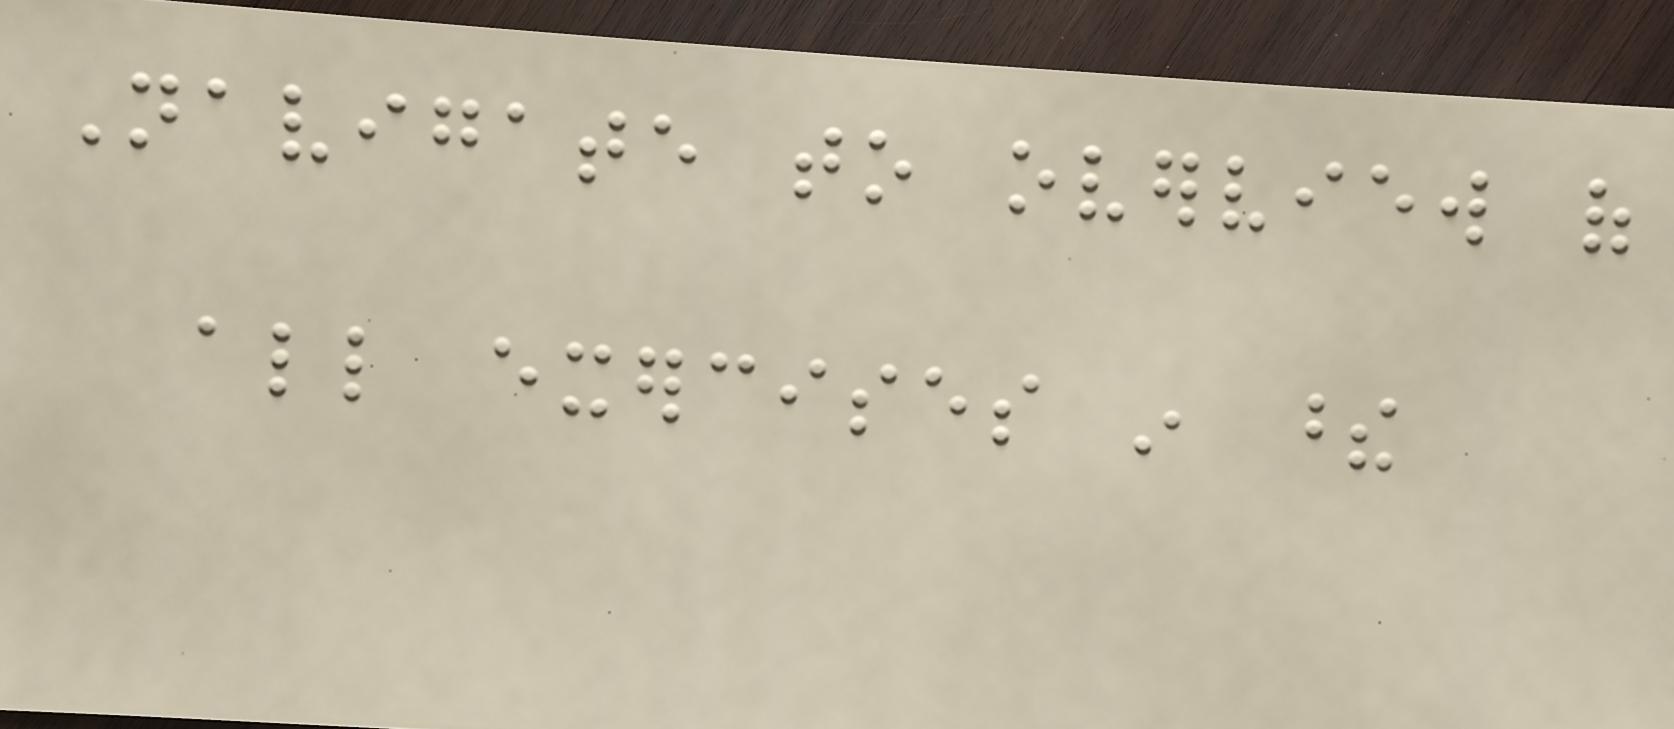Navigate to overview of
all exercises in these
